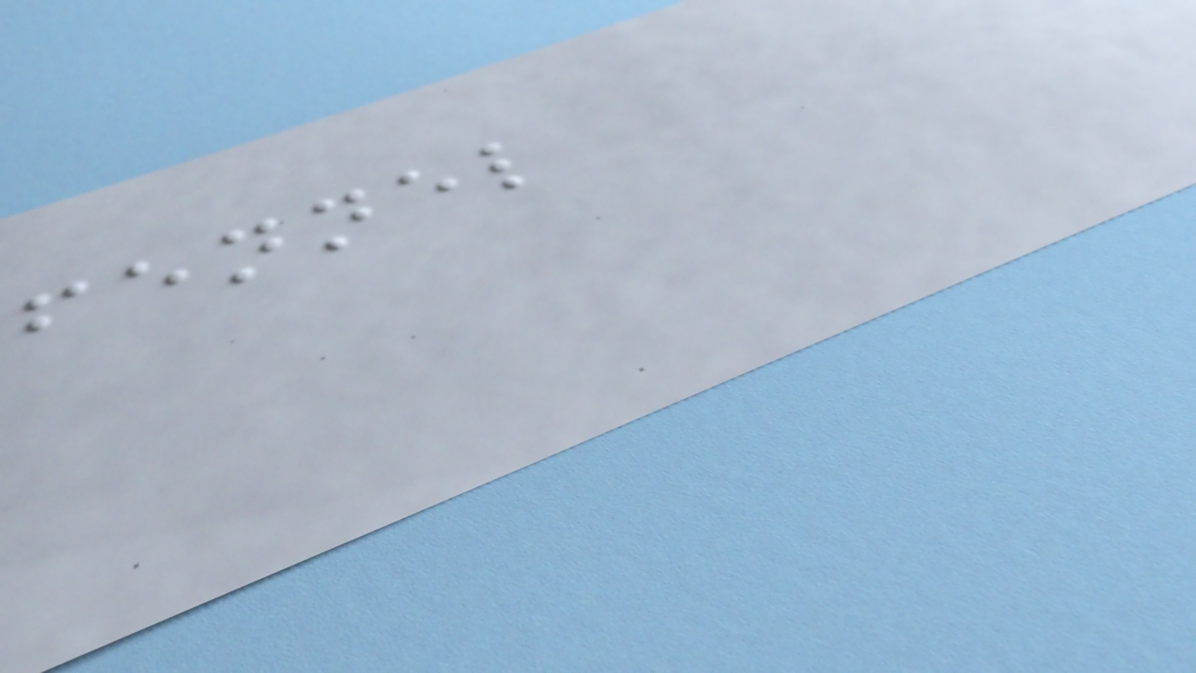fennel
